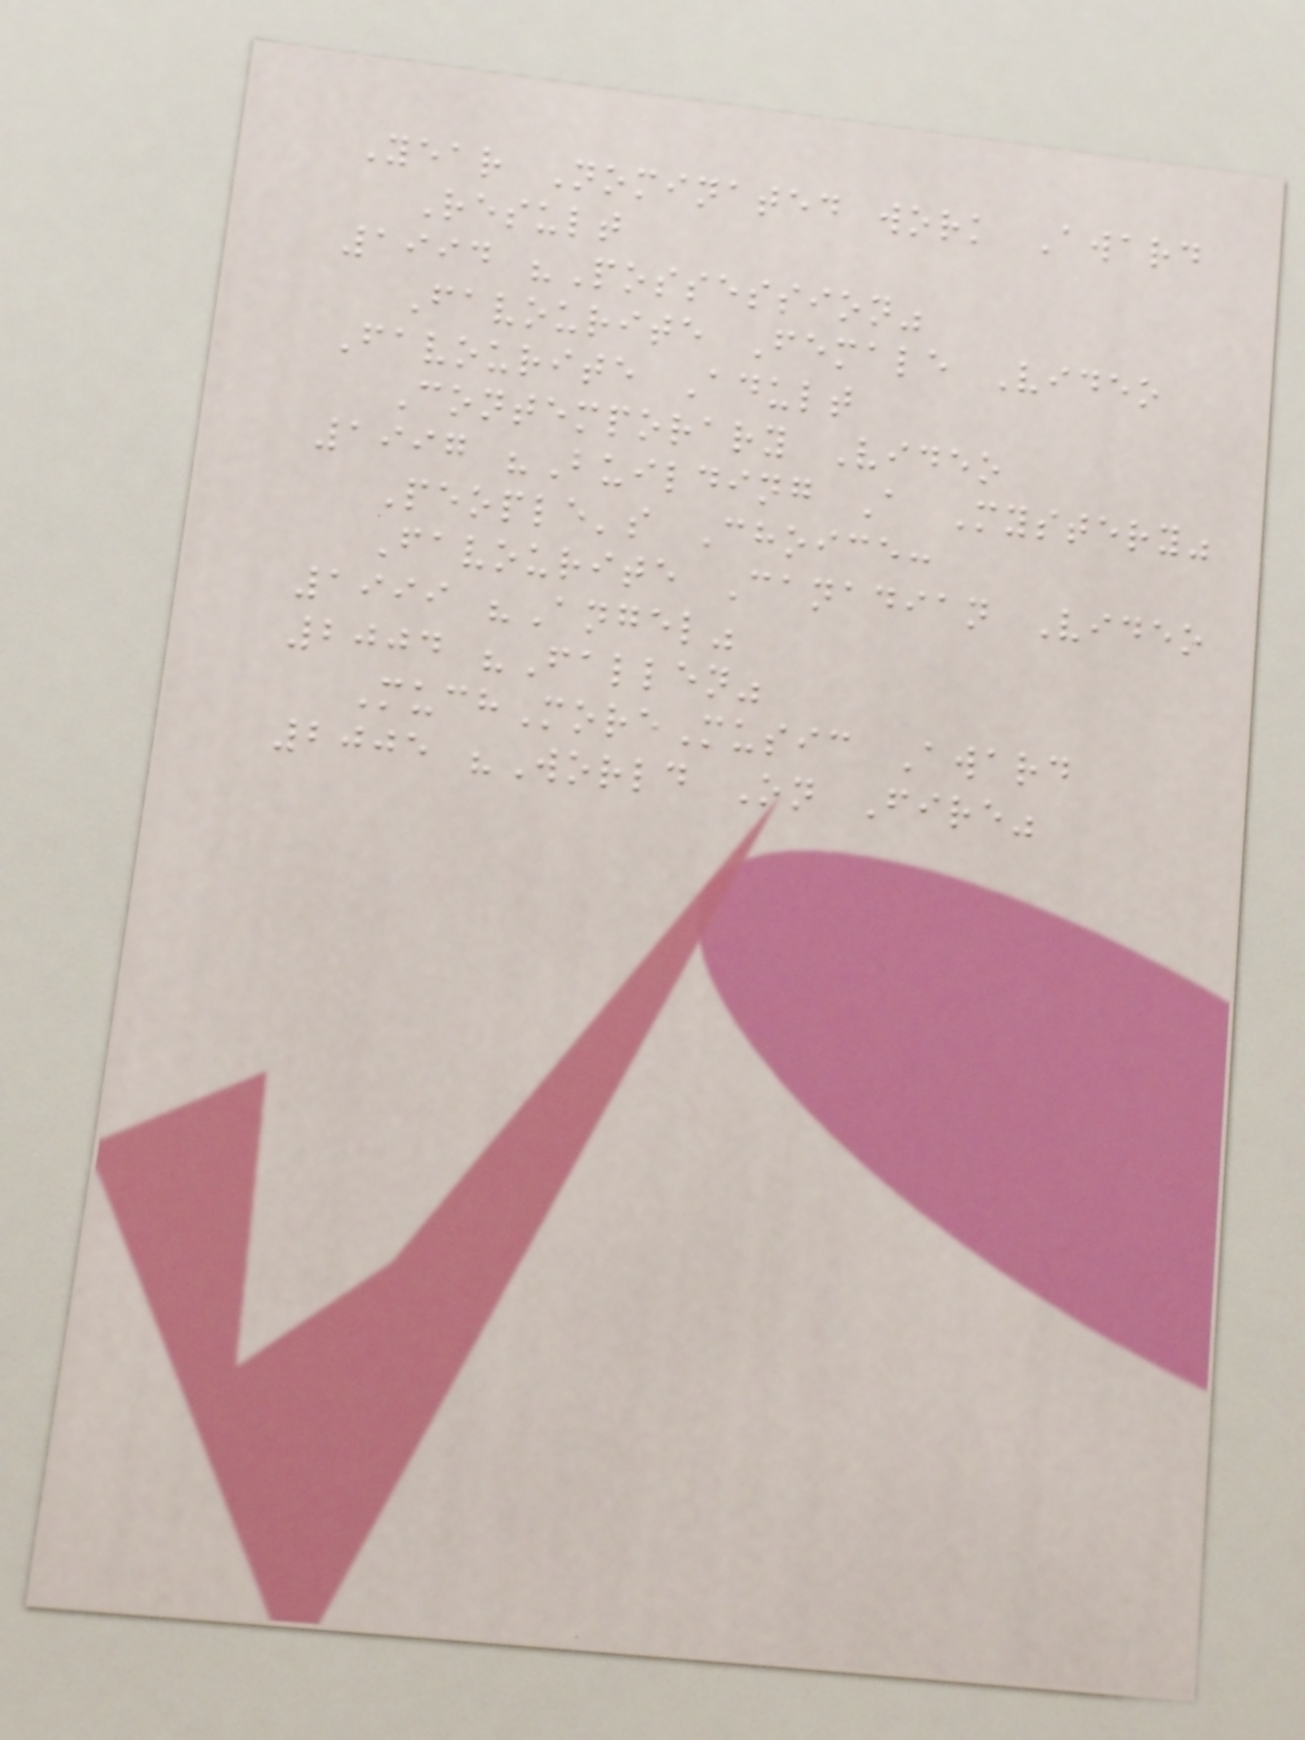Year Nominated work Award
Result
1994 "Possession"
Favourite Female Video
Favourite Adult
Contemporary Video
1997 "Building A Mystery"
People's Choice:
Favourite Canadian Video
1999 "Angel"
2004 "Fallen"
MuchMoreMusic Award
2005 "World On Fire"
